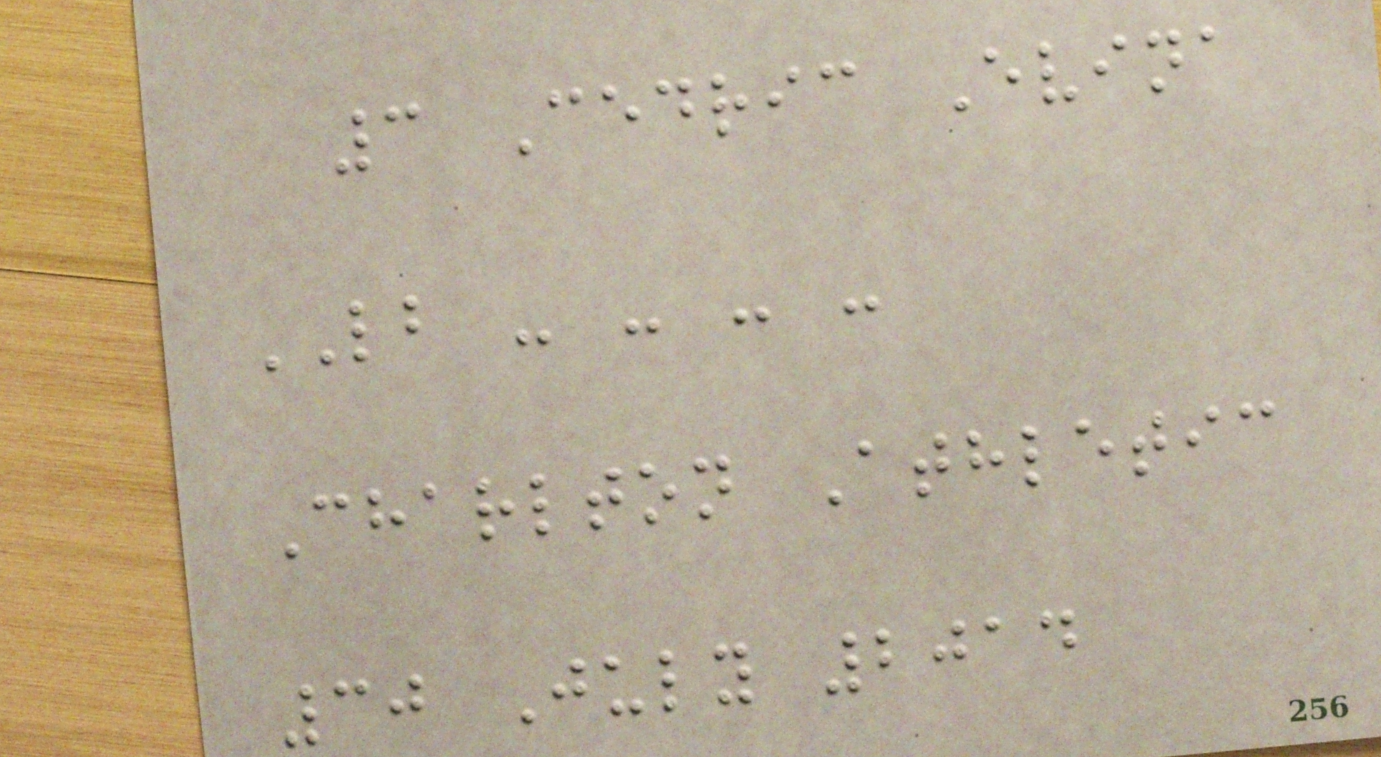3 Cedric Evina
LB - - - -
Charlton Athletic
30 July 2014
